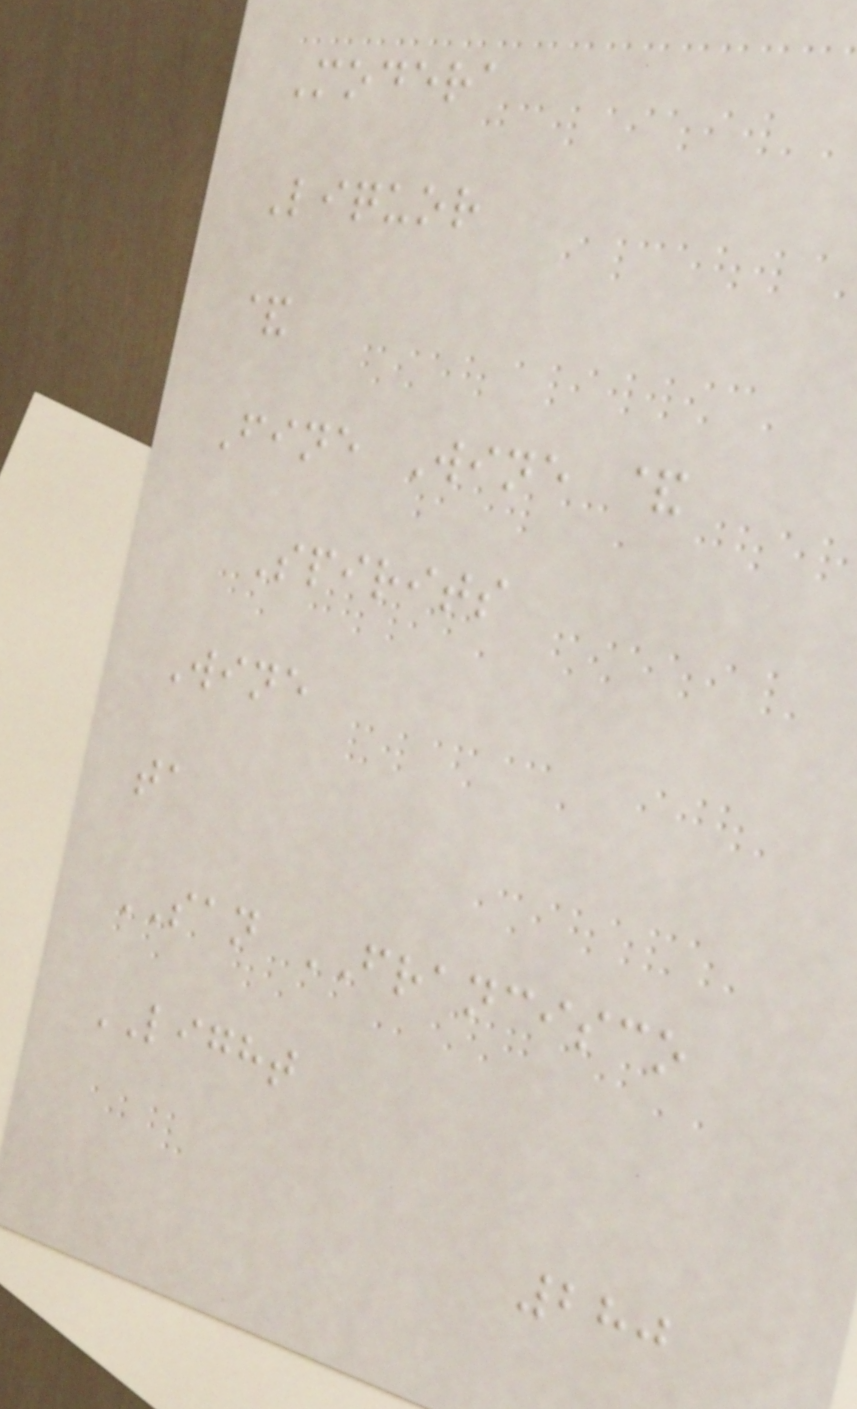Modera
Liquor
&
Fine Wine &
Spirits
Wine
ta
SAN FRANCISCO
LIGHT
280
